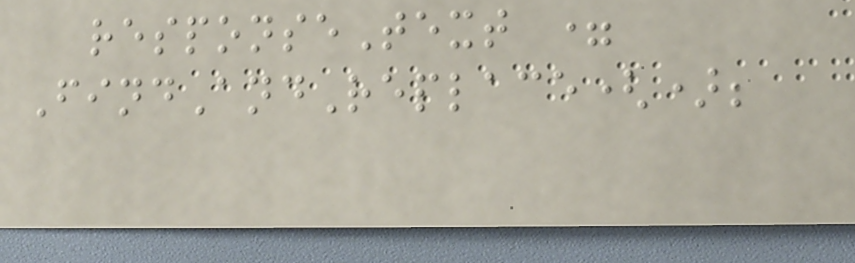responseText =
FindAndReplace();
